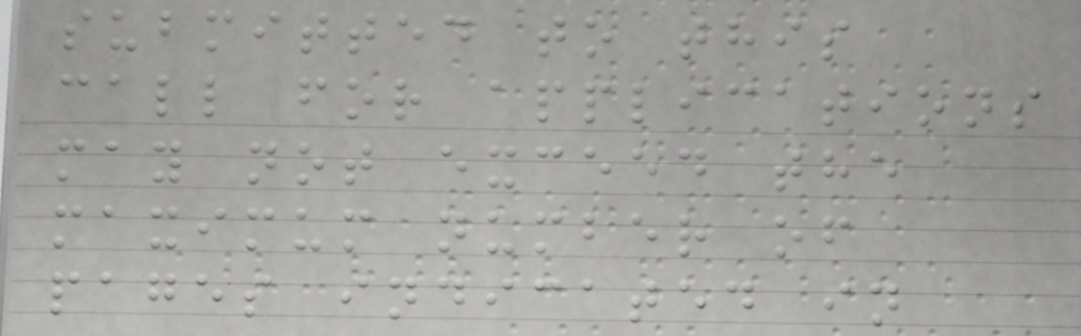submitted to this
call for applications
may not exceed the
maximum number of
pages indicated in
